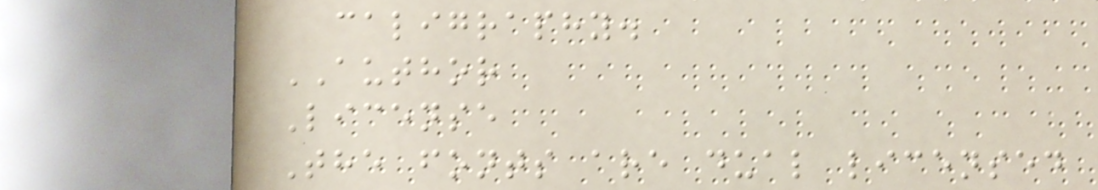caligraphy.
AUTHOR
License
The fonts are dual licensed
